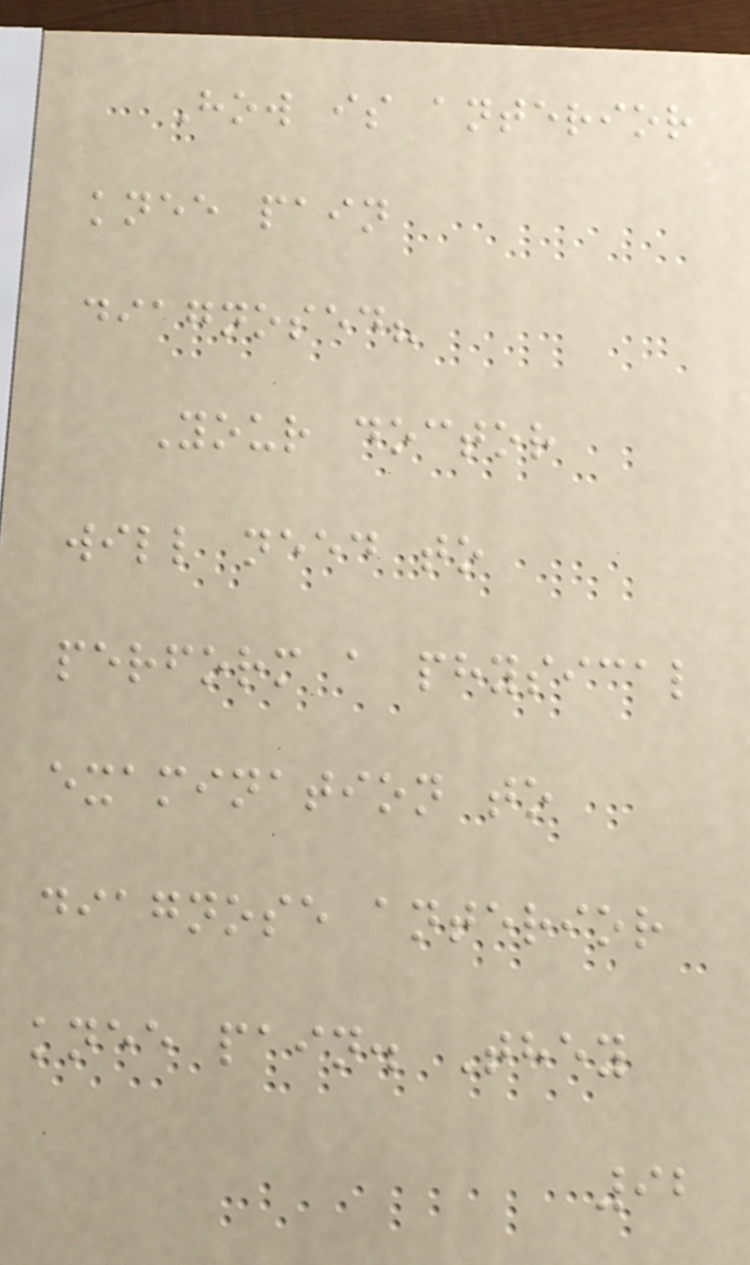How is anterior
knee pain
diagnosed?
Your doctor
will need to
perform a physical
examination to
diagnose anterior
knee pain. They
92
